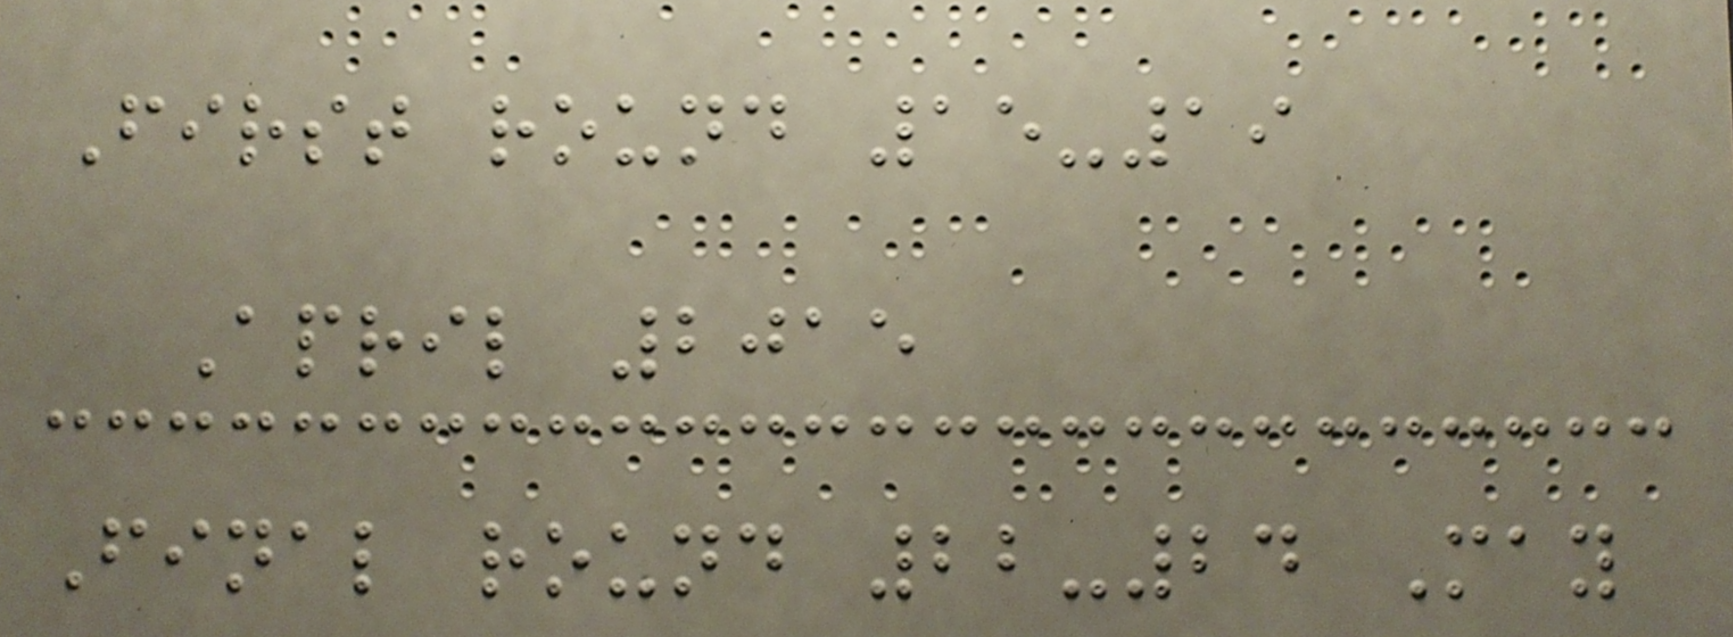First round 15-19
April 2015
Final round 22-24 May
